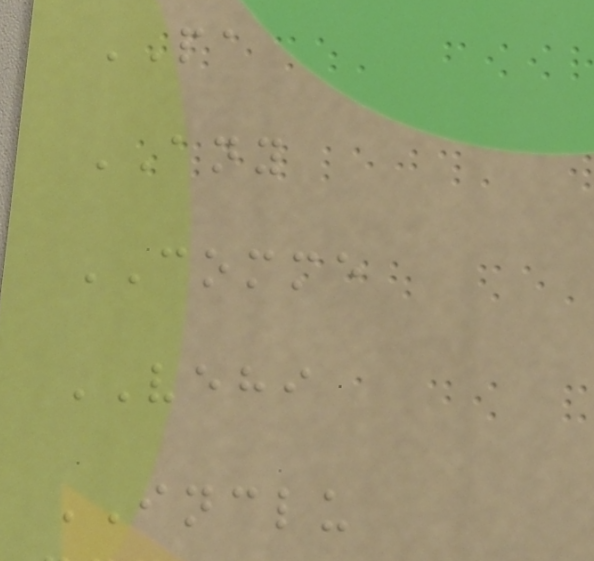PA
ANY
COMME
VEHI
INCLU
